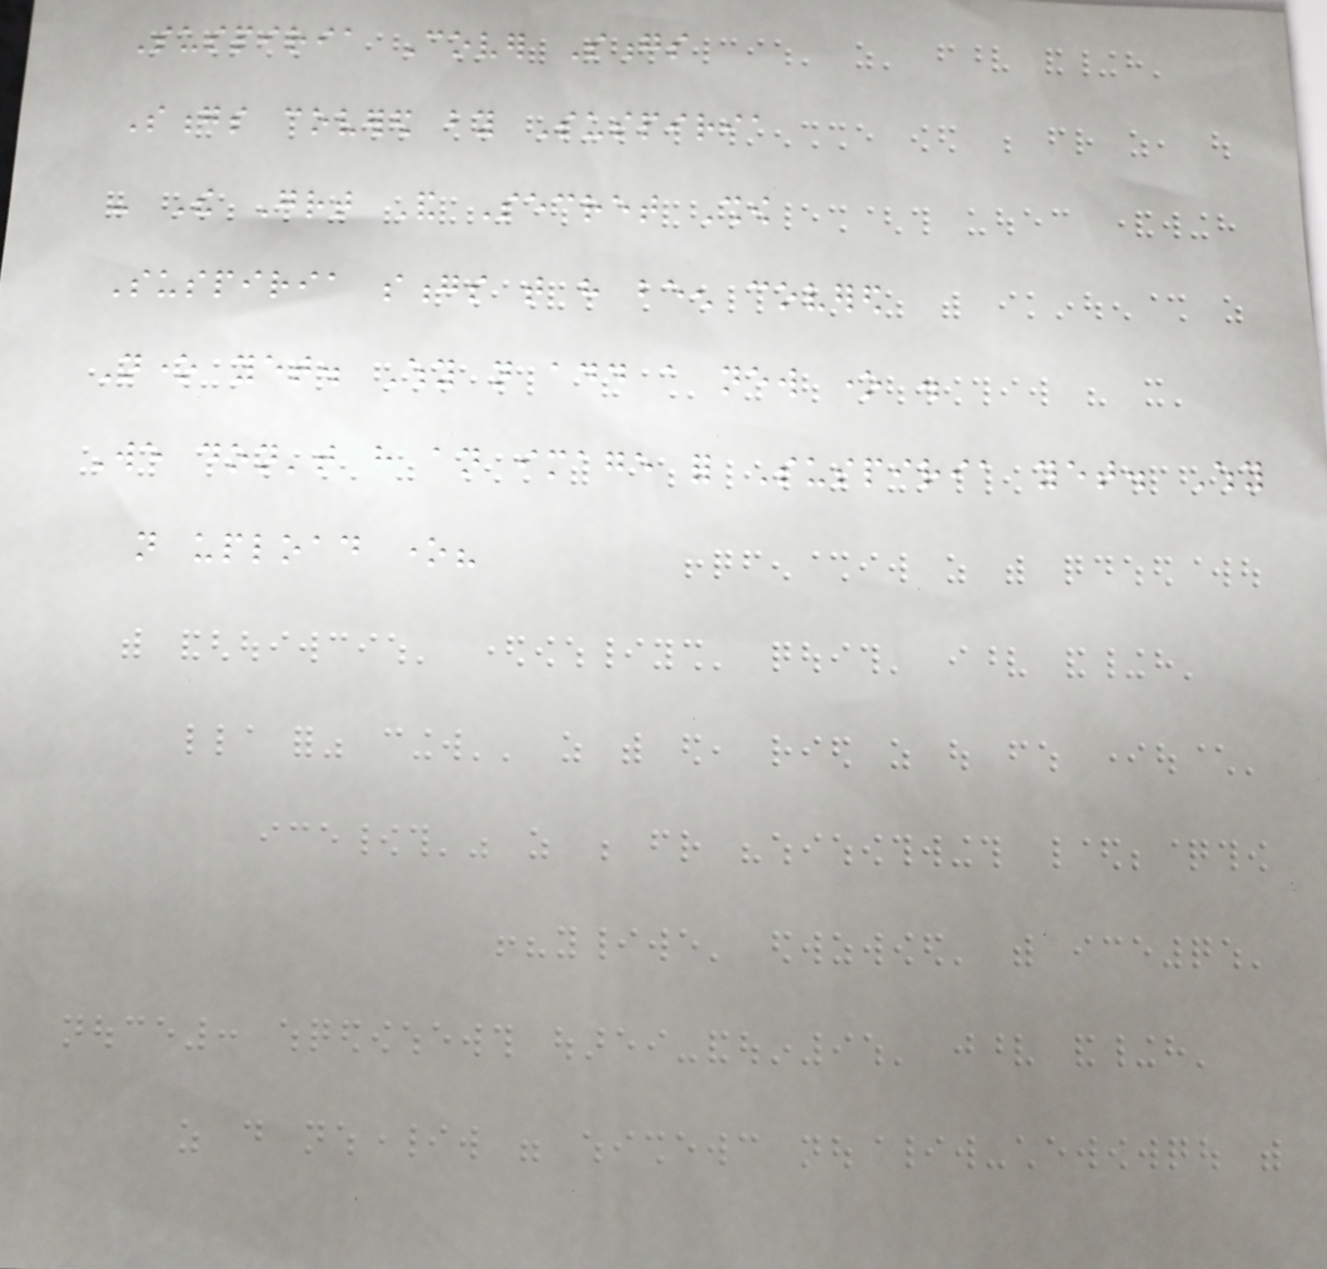Suspiria Cover Songs
Songs covered by Suspiria
- The Great And Secret Show
Suspiria songs that have been covered
None yet. Why not add a new one .
We don't have an image for Suspiria yet. Why
not upload one?
